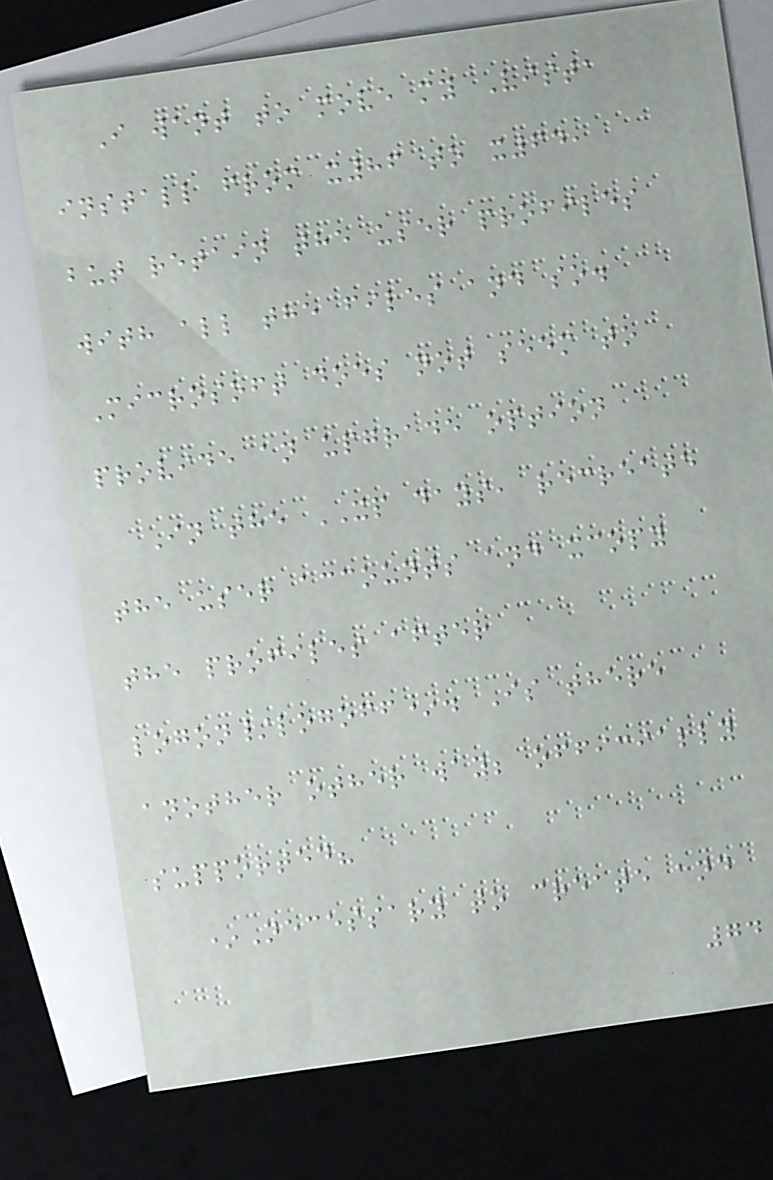I want to move my Vista
install from x86 to x64,
but retain the user profiles
with all the files and so.
Microsoft does not seem to
provide an upgrade option
In the XP days, recreate
the user accounts and xcopy
the profiles after
logon/logoff*. Is there
another other way; officially
supported?
*Necessary to create and
74
